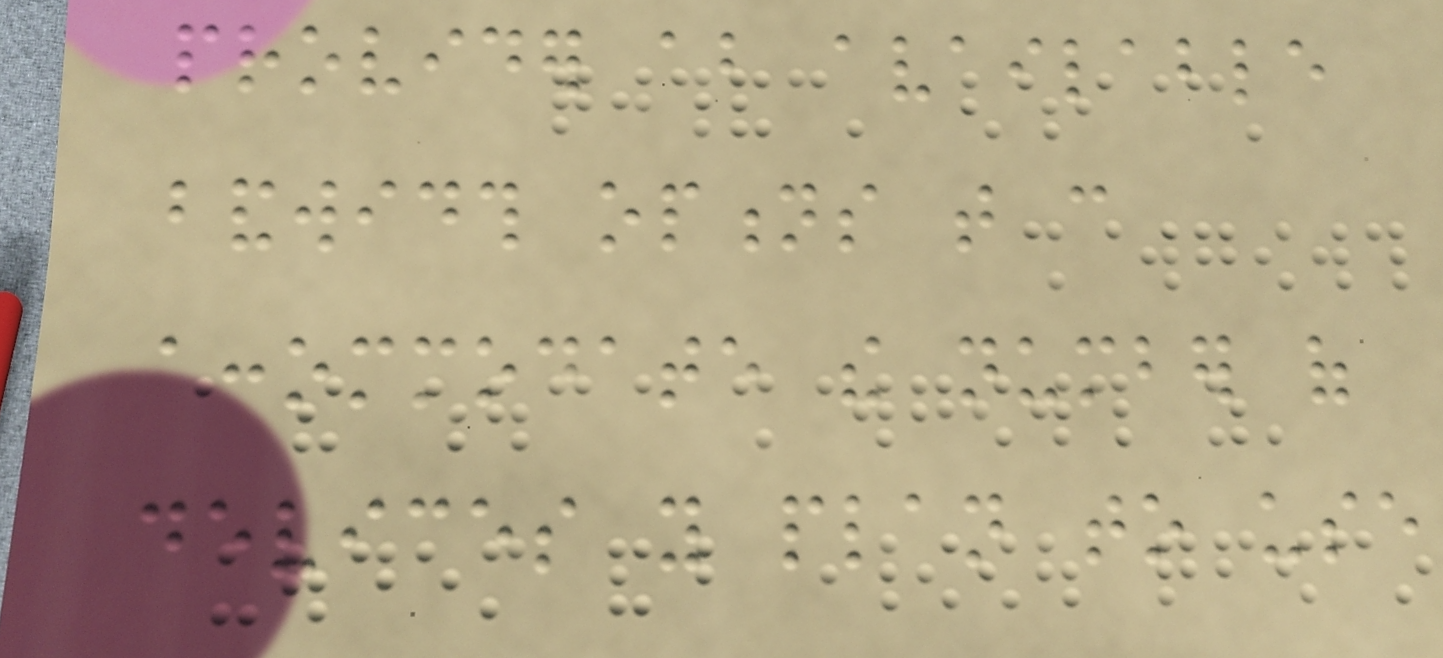provider about available
bandwidth options that can
accommodate the number of
devices you plan to use
